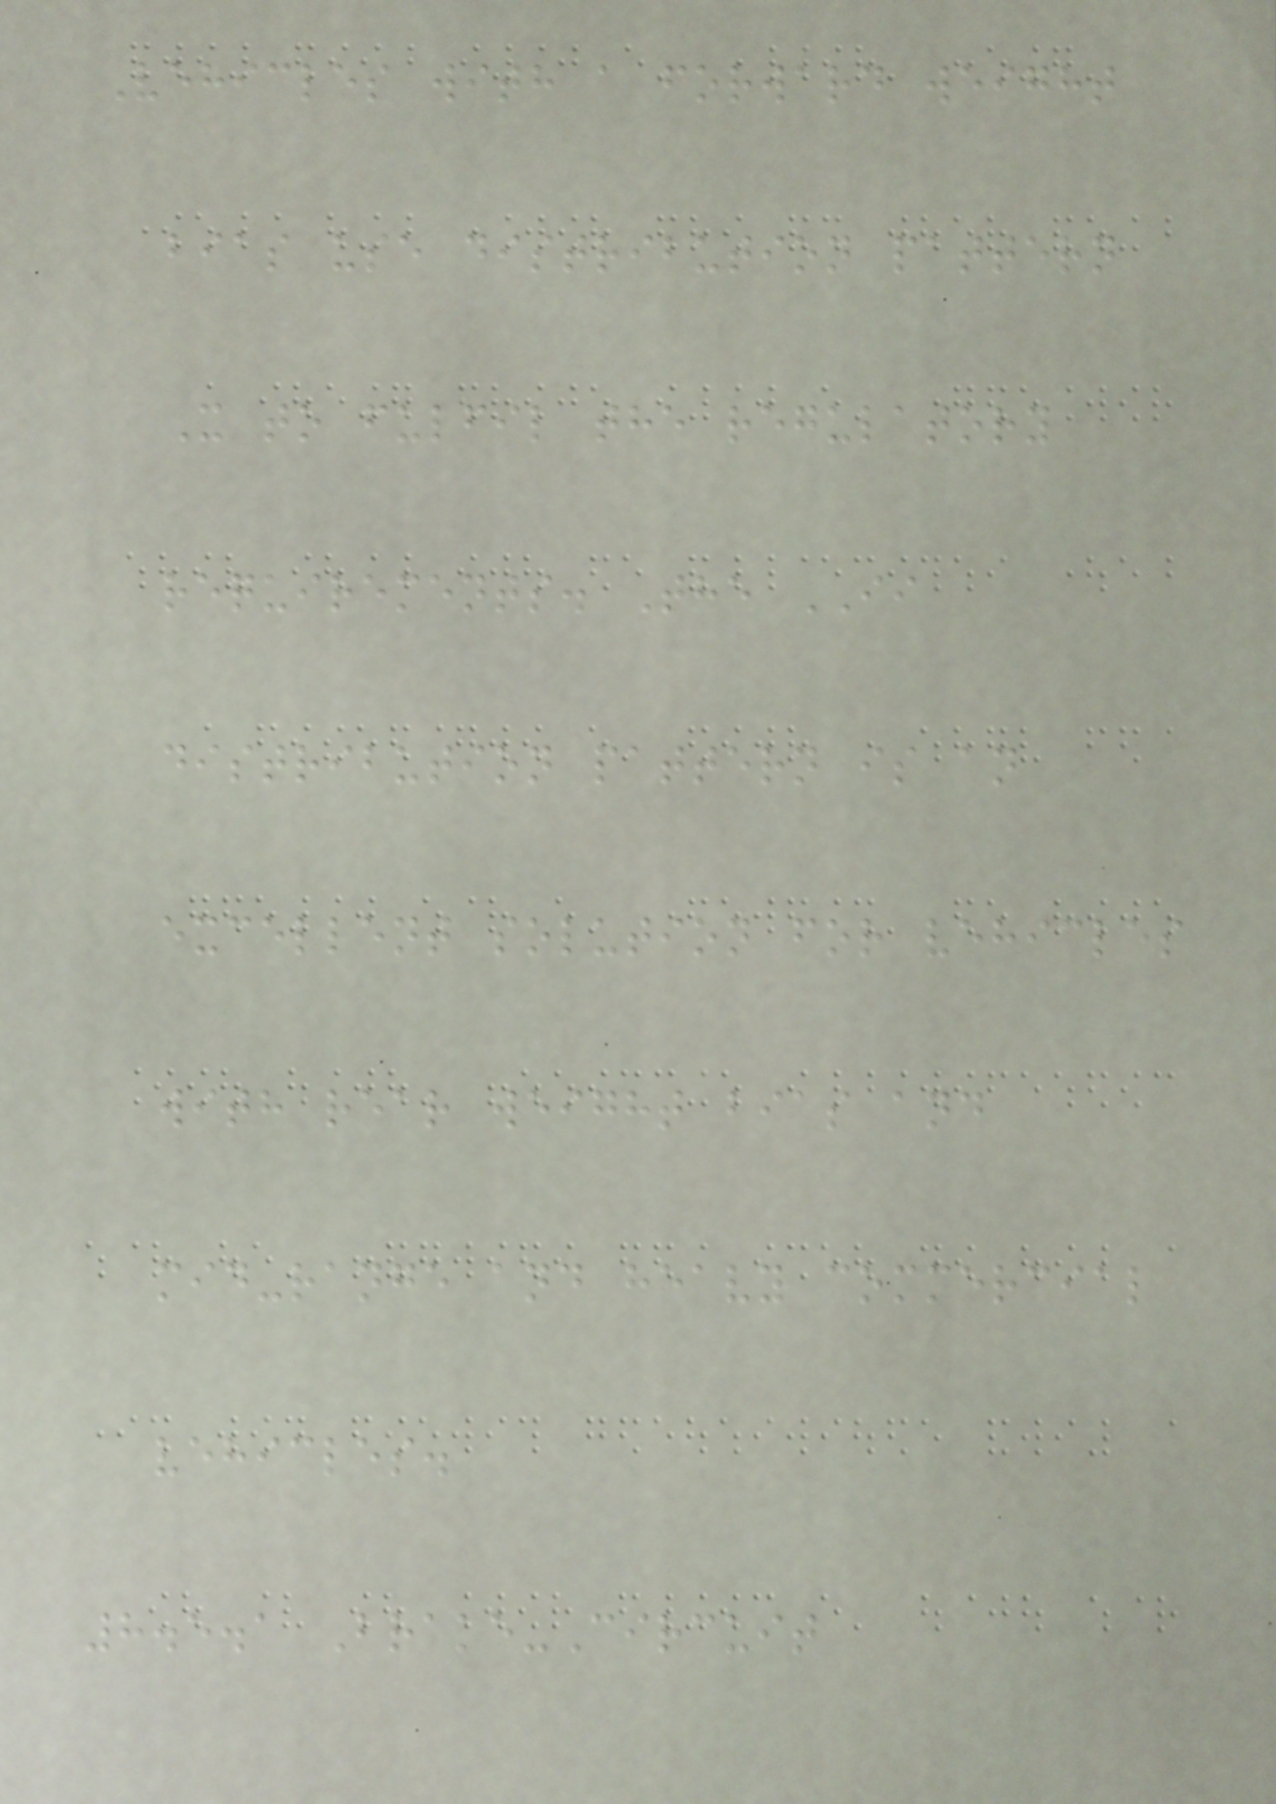Vehicles with a forward weight
bias use distribution pattern
X to fulfil the regulatory
requirements. The II
distribution pattern is an
excellent solution for vehicles
with rear weight bias and
mid-range and heavy commercial
vehicles.
8.5.1 Brake-Circuit
